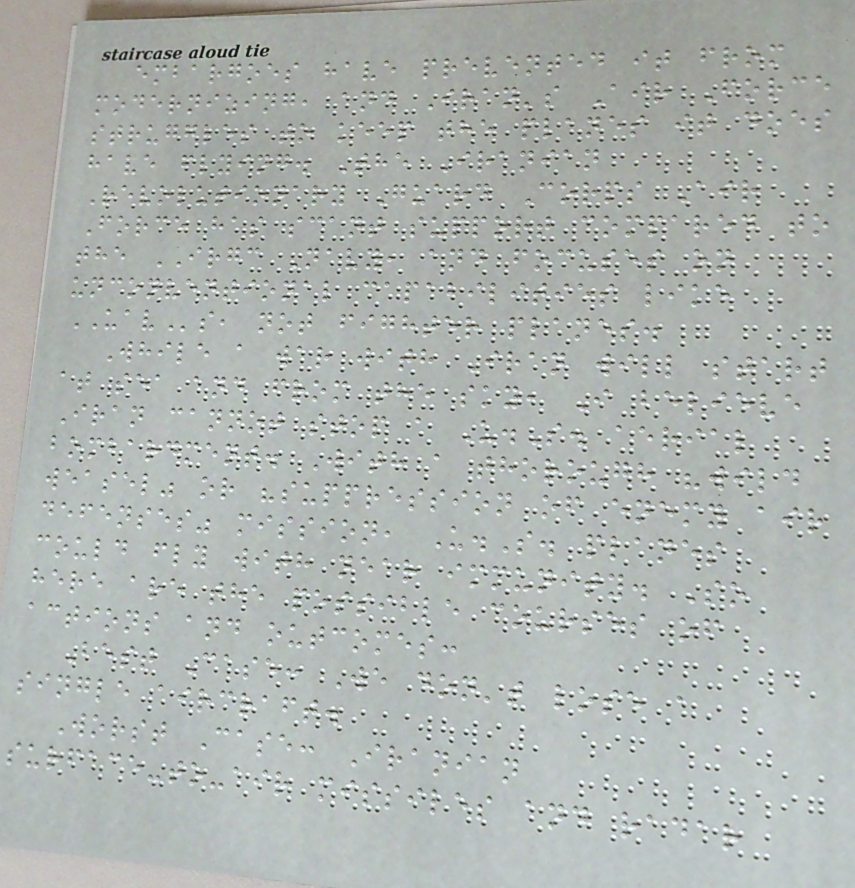embargoes have prevented it from
modernizing, and Iran's Air Force
struggles to keep the planes it does
have flying. The Iranian
Revolutionary Guard Corps Air
Force has scant support compared to
the IRGC Navy, and focuses on
unconventional capabilities like
UAVs, not fighter planes.
While a war with Iran will start
at sea and from the sky, I believe
Iran cannot stop a U.S. aerial
bombardment. With a thorough "wild
weasel" or "suppression of enemy air
defenses" mission, U.S. planes
could fly with near immunity. So
here are the possible courses of
actions and outcomes:
Best Case: We don't lose a
single aircraft.
Worst Case: Iranian
surface-to-air missiles and radar
